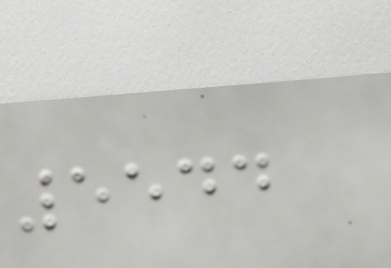5544
